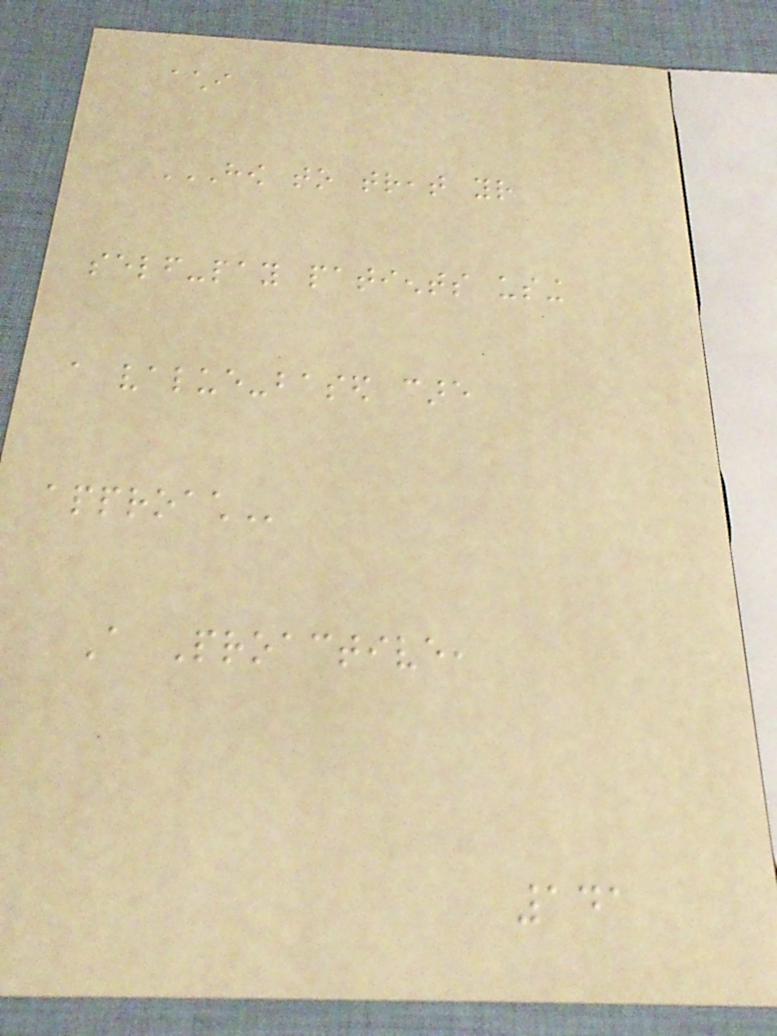achi
HOW TO TREAT YOUR
SELF-PAY PATIENTS USING
A VALUE-BASED CARE
APPROACH
A Proactive,
141
